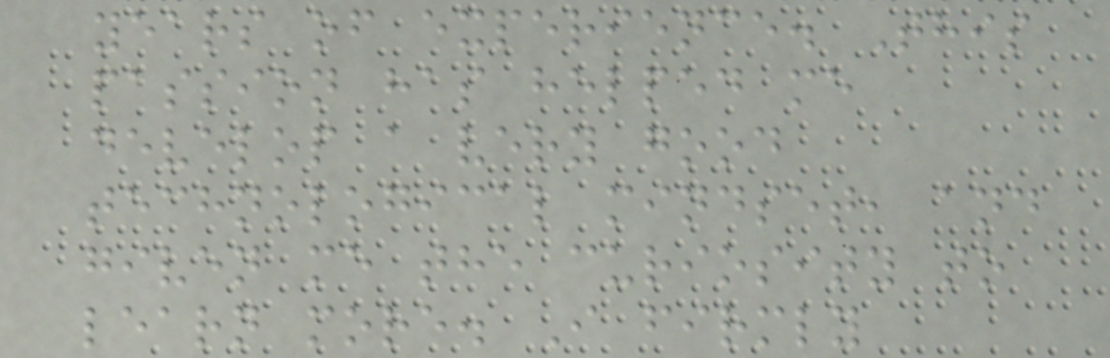years of experience. This
passion has helped me
develop a very good
technological mindset, and
given me the curiosity to
learn more. I firmly
